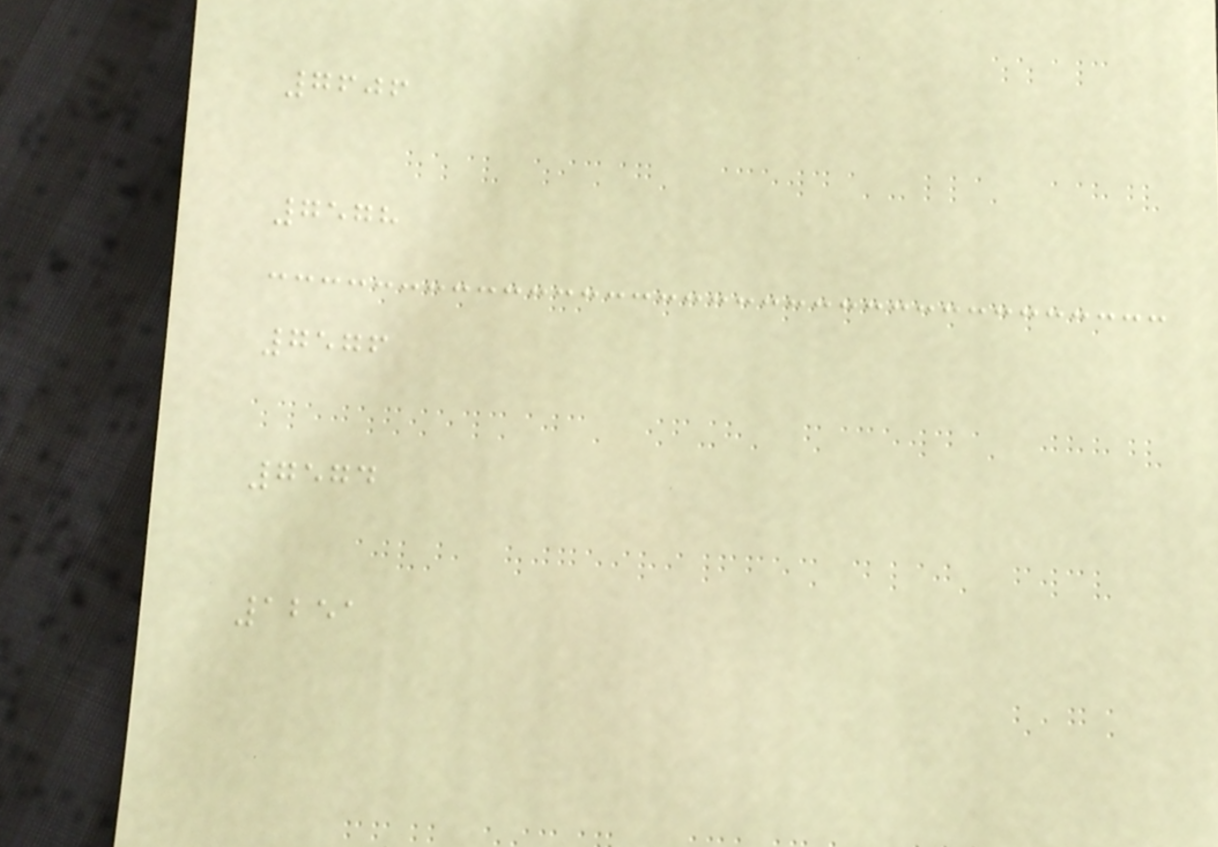7606
7578
7576
7574
1251
